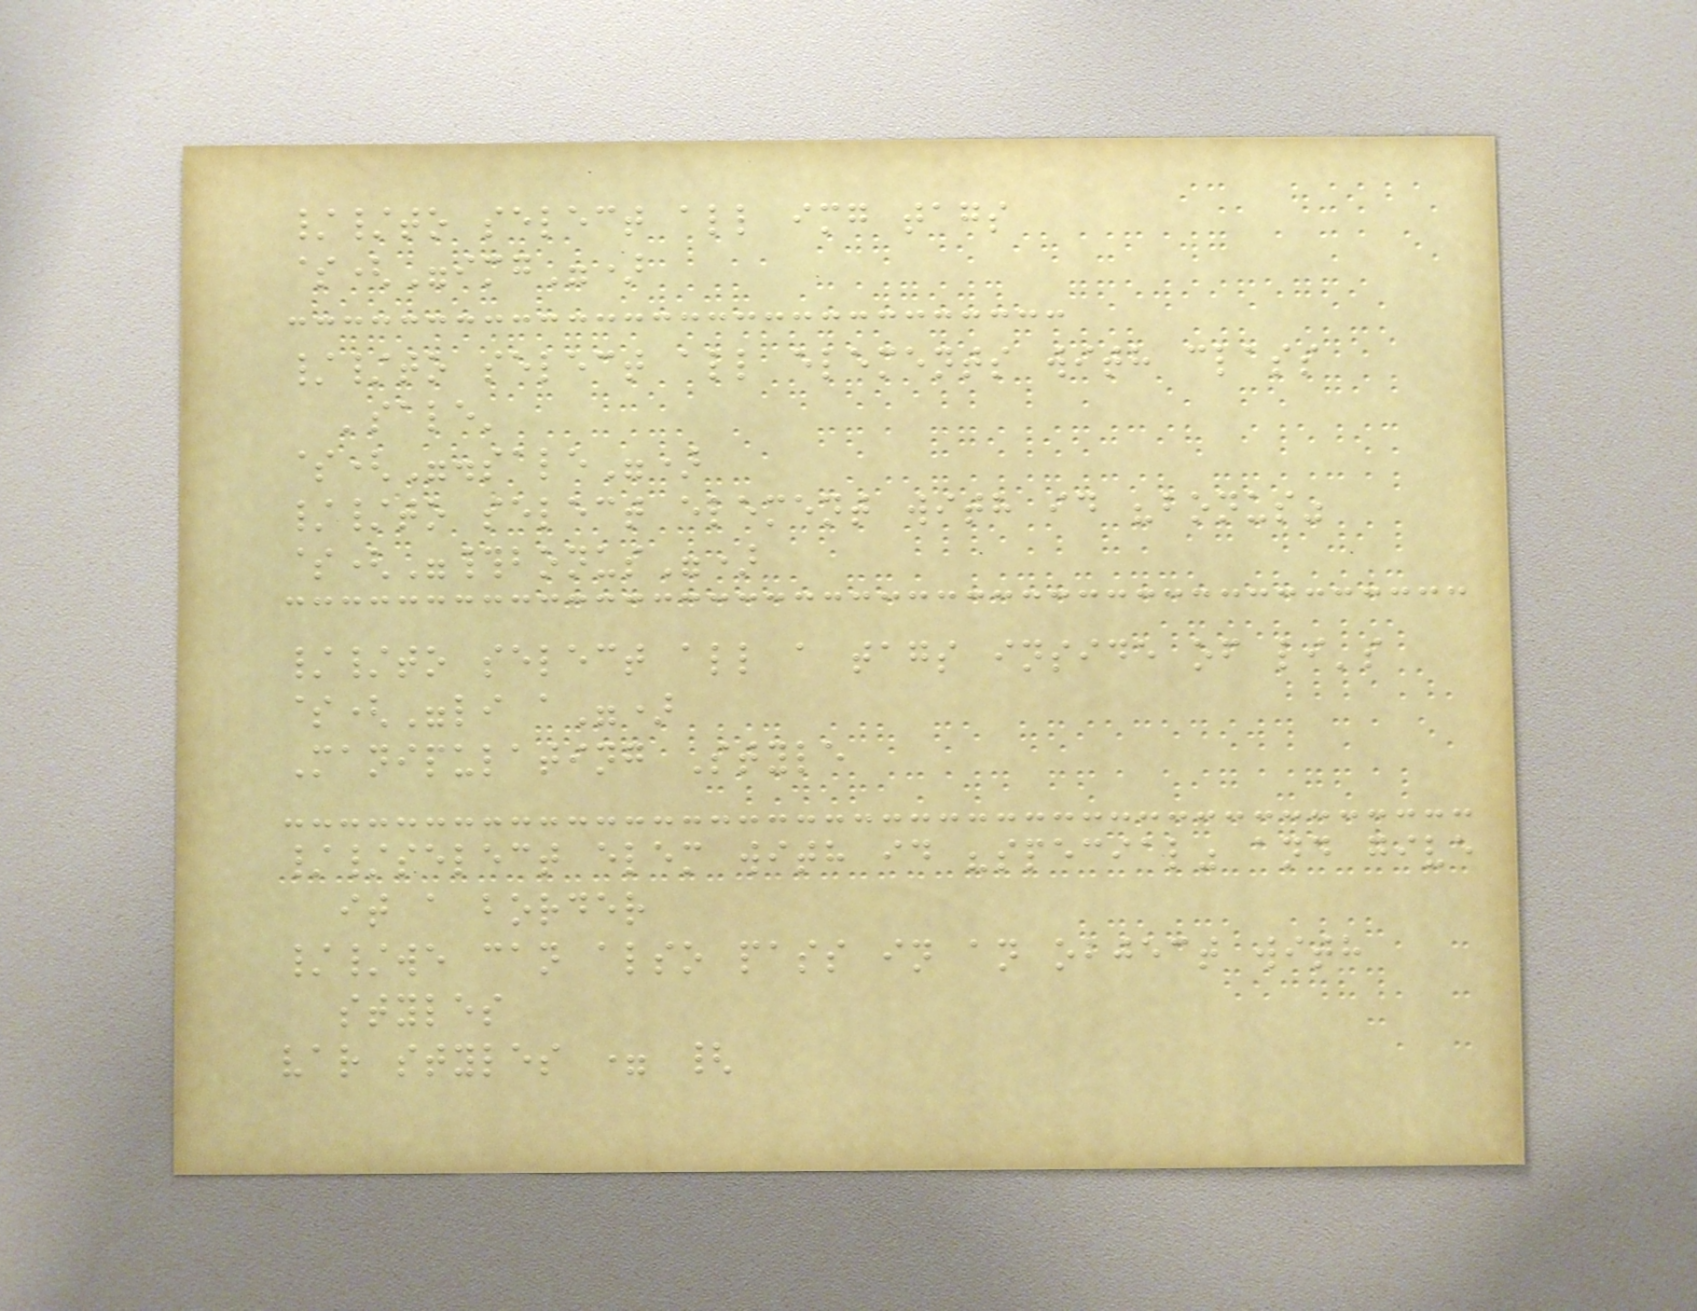//to select all img tags
$("img")
//to select all elements with class
'sale'
$(".sale")
//to select element with id "bonus"
$("#bonus")
//to select all a tags inside of li's
$("li a")
Manipulating Style
//select elem with id "special" and give
it a border
//we can also pass in an object with
styles
var styles = {
